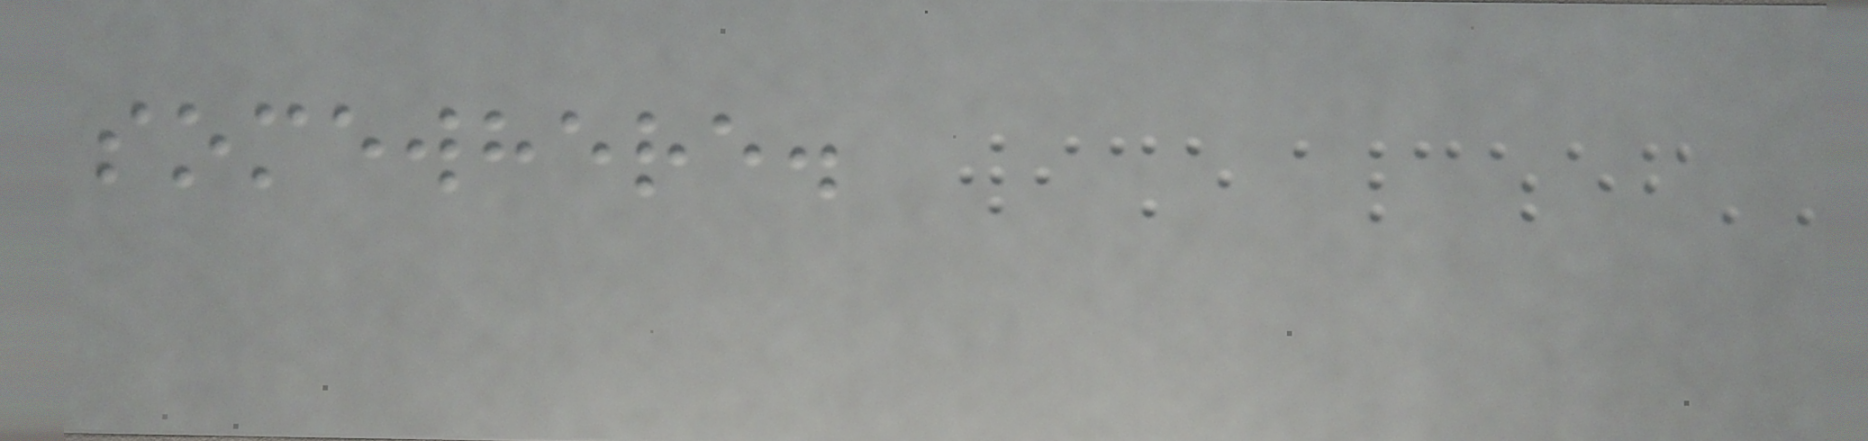somewhere.
